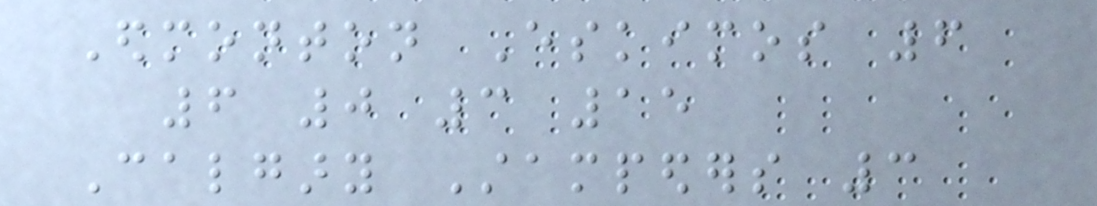Edmonton Eskimos 6
6 0 3 15
Calgary Stampeders 3
